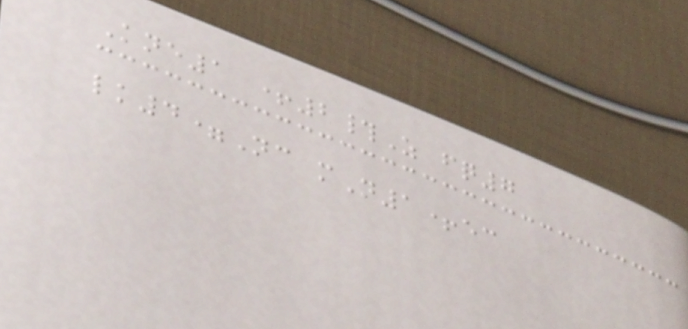Kne1 +2#Z fq7
lk4=Nc mN1+ec
